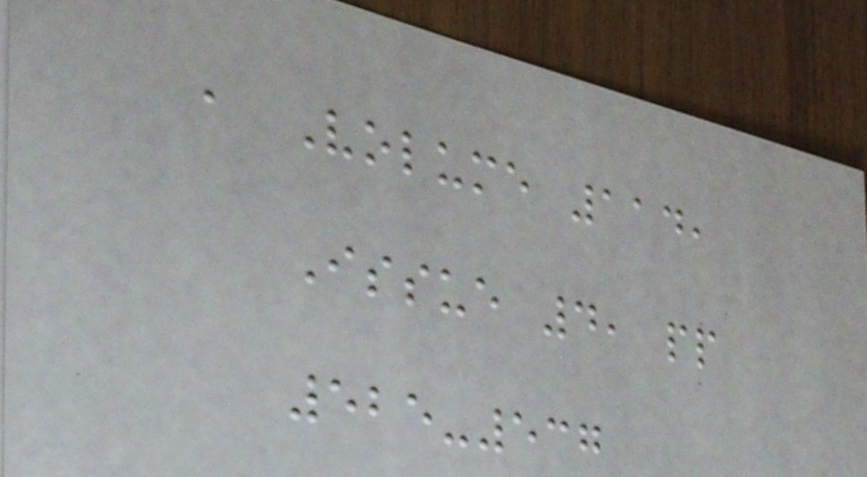, Volume 114,
Issue 4, pp
525-537
